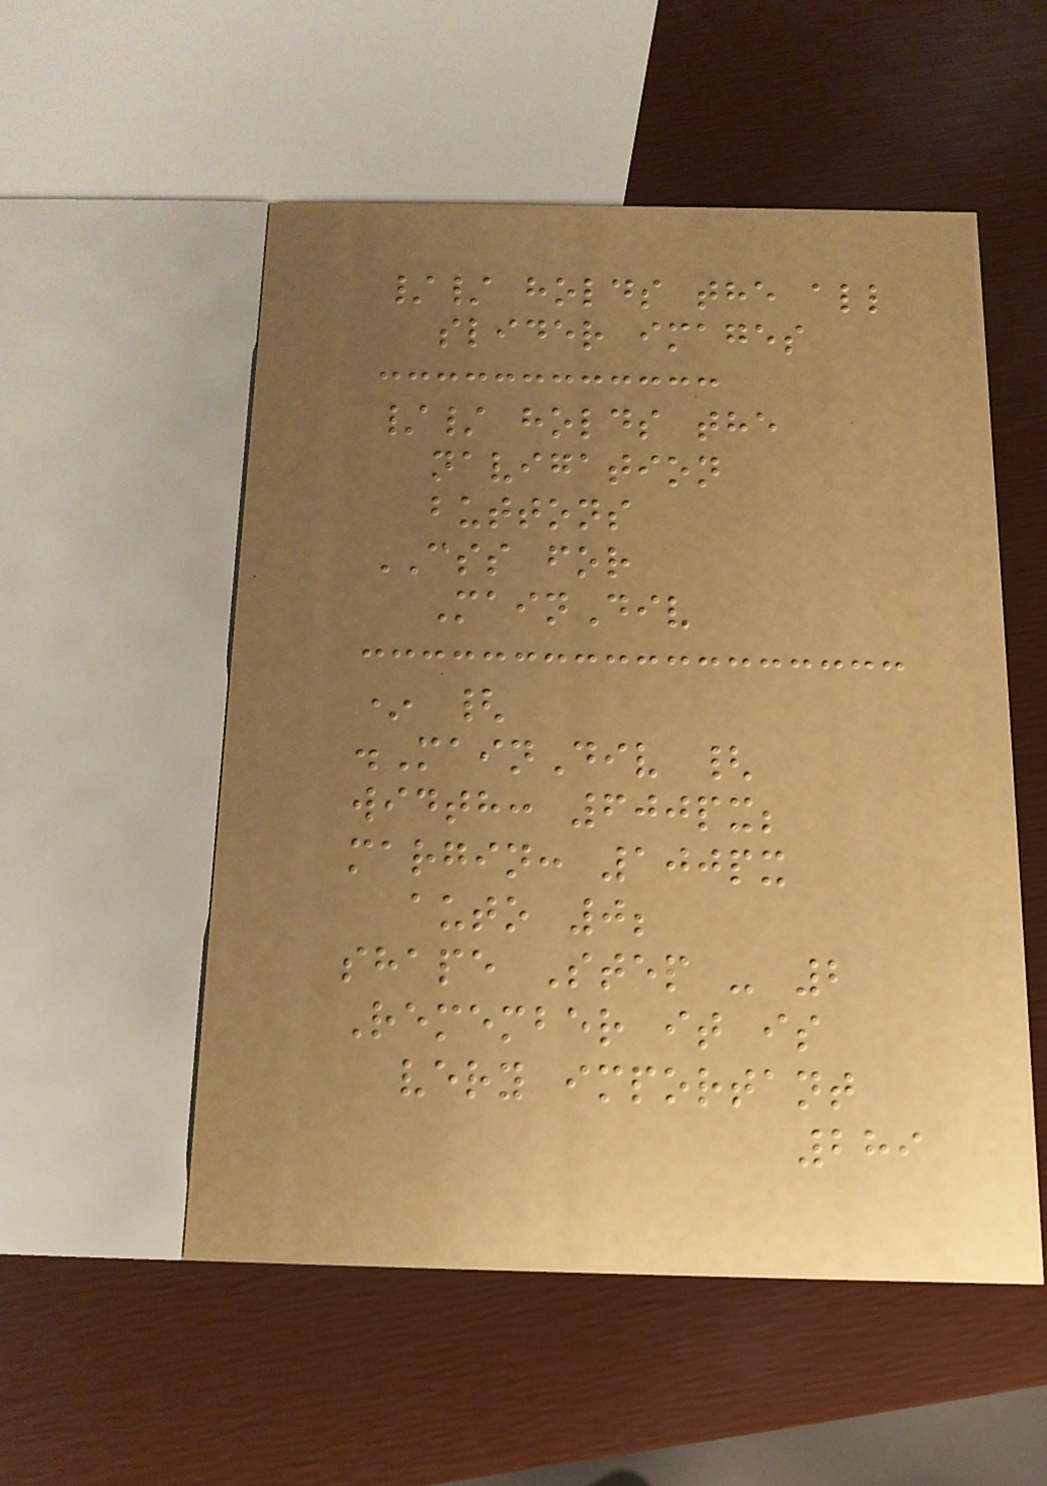// holds the all
slider images
// holds the
navigation
buttons
CSS for
MainDiv
* {
.MainDiv {
width: 600px;
margin: 100px
auto 0;
shape Step - 2
Remember it is
very important
289
